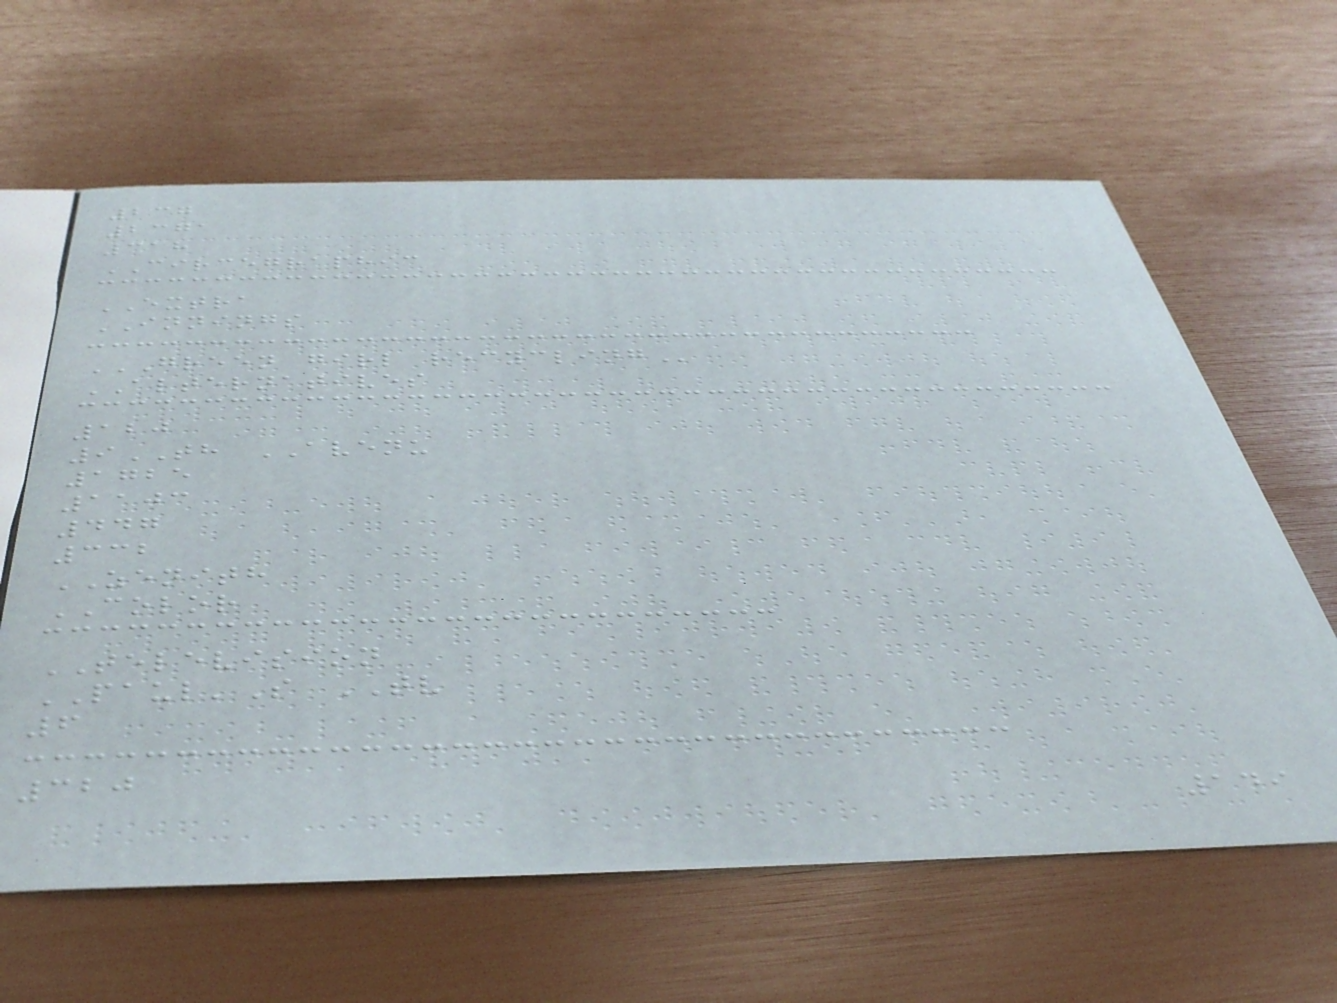237
2371
318
CIRCEGRAPHIC
EXTRA
INNINGS
GREEN GIRL RECYCLING
ALTERNATIVES
120
9TH AVENU
1725
1103
447
332
ZENITH
COLOR
TELEVISION
PAUL'S TV
6
320
149
